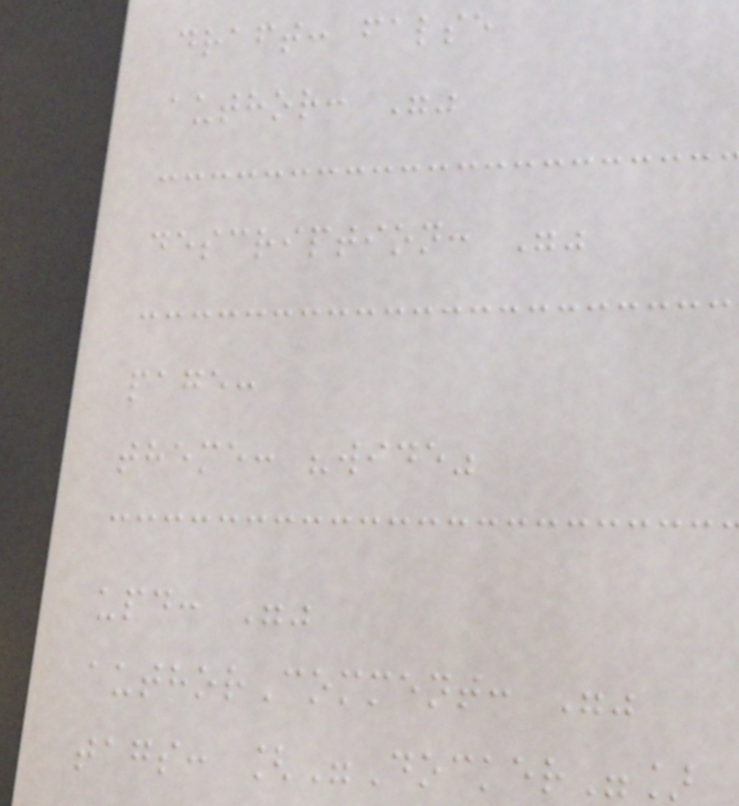draft: false
author: ""
description: ""
page:
theme: "wide"
upd: ""
authorComment: ""
tags: ["Docker"]
